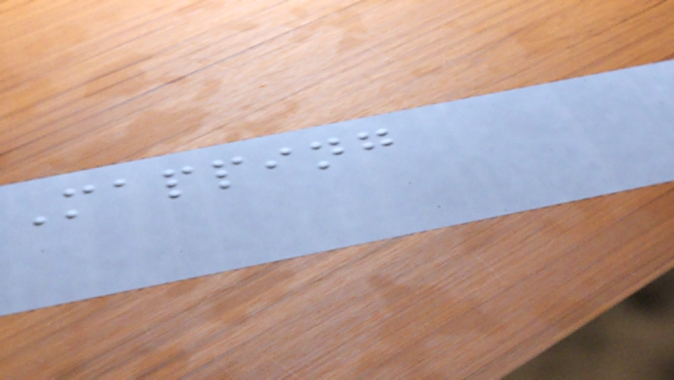Mapping
